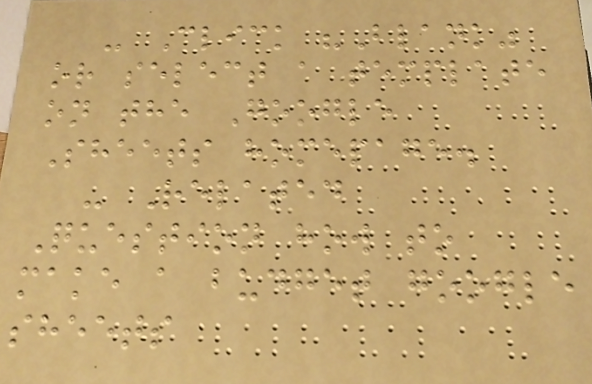- Click "Blank"
or select a template
on the Google
Sheets homepage.
- Related
Question how to
make a budget google
sheets
